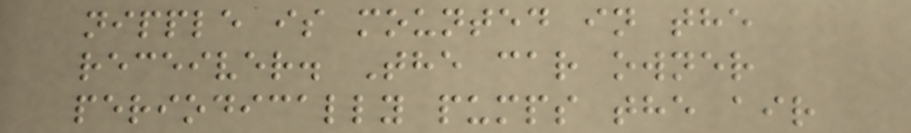nipple is mounted in the
receiver. The car owner
periodically pumps the air
